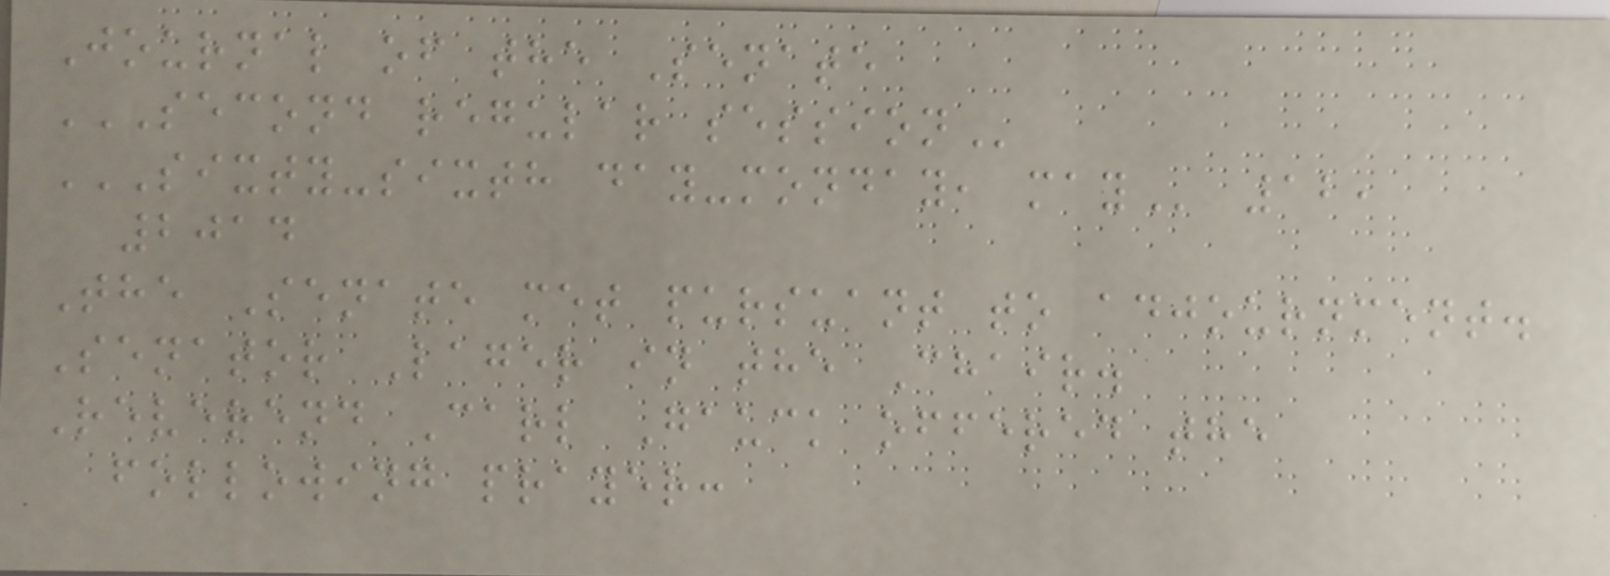Journal of the Senate
SECOND REGULAR SESSION
SIXTY-SIXTH DAY-MONDAY, MAY 12,
2014
The Senate met pursuant to adjournment.
Senator Lager in the Chair.
Reverend Carl Gauck offered the
following prayer:
